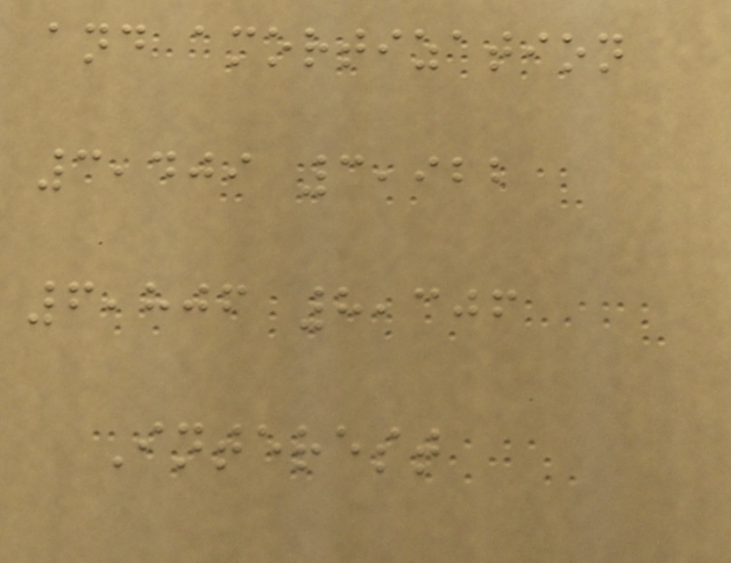and amortization
3,409 3,922
6,806 8,306
Interest
